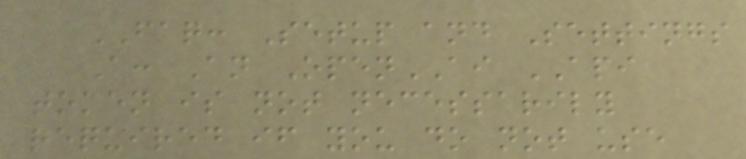FAQ: Setup and Settings
A: An OpenAI API
token is not necessarily
required if you do not use
